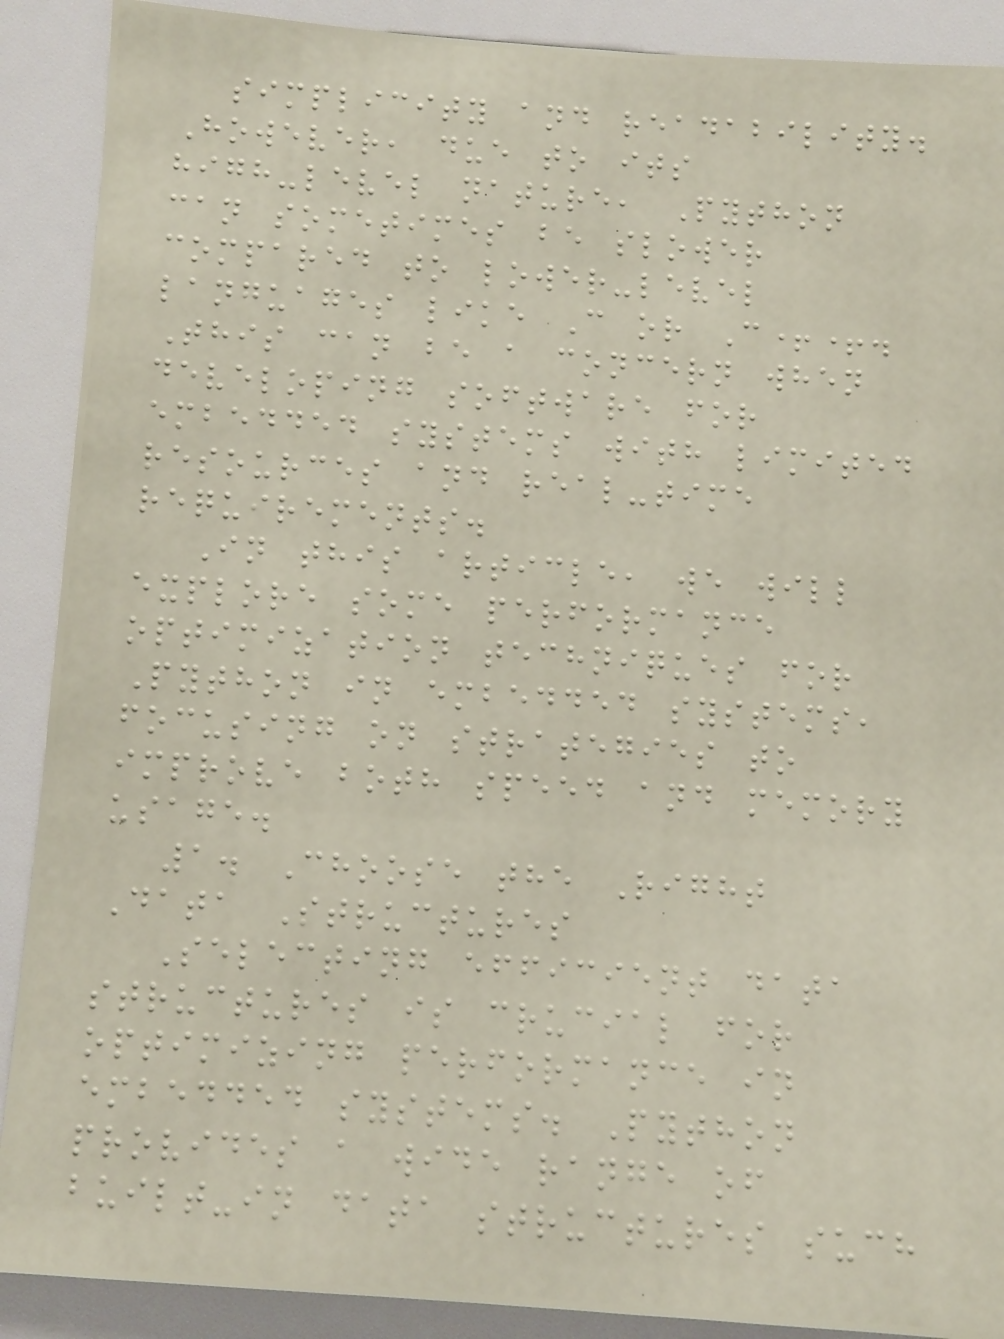simplicity and readability.
However, due to its
high-level nature, Python
can sometimes be slower
compared to lower-level
languages like C or C++.
This can be a concern when
developing software for
embedded systems with limited
resources and real-time
requirements.
In this article, we will
explore some performance
optimization techniques for
Python in embedded systems,
focusing on strategies to
improve both speed and memory
usage.
1. Choose the Right
Data Structures
Selecting efficient data
structures is crucial for
optimizing performance in
embedded systems. Python
provides a wide range of
built-in data structures such
